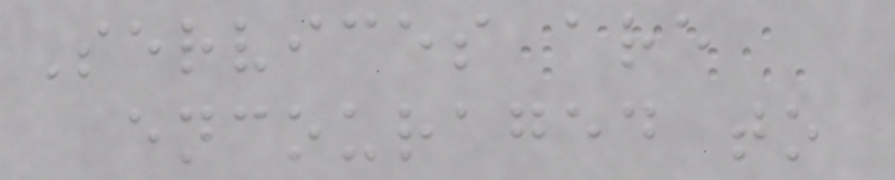Services are
encouraged to
